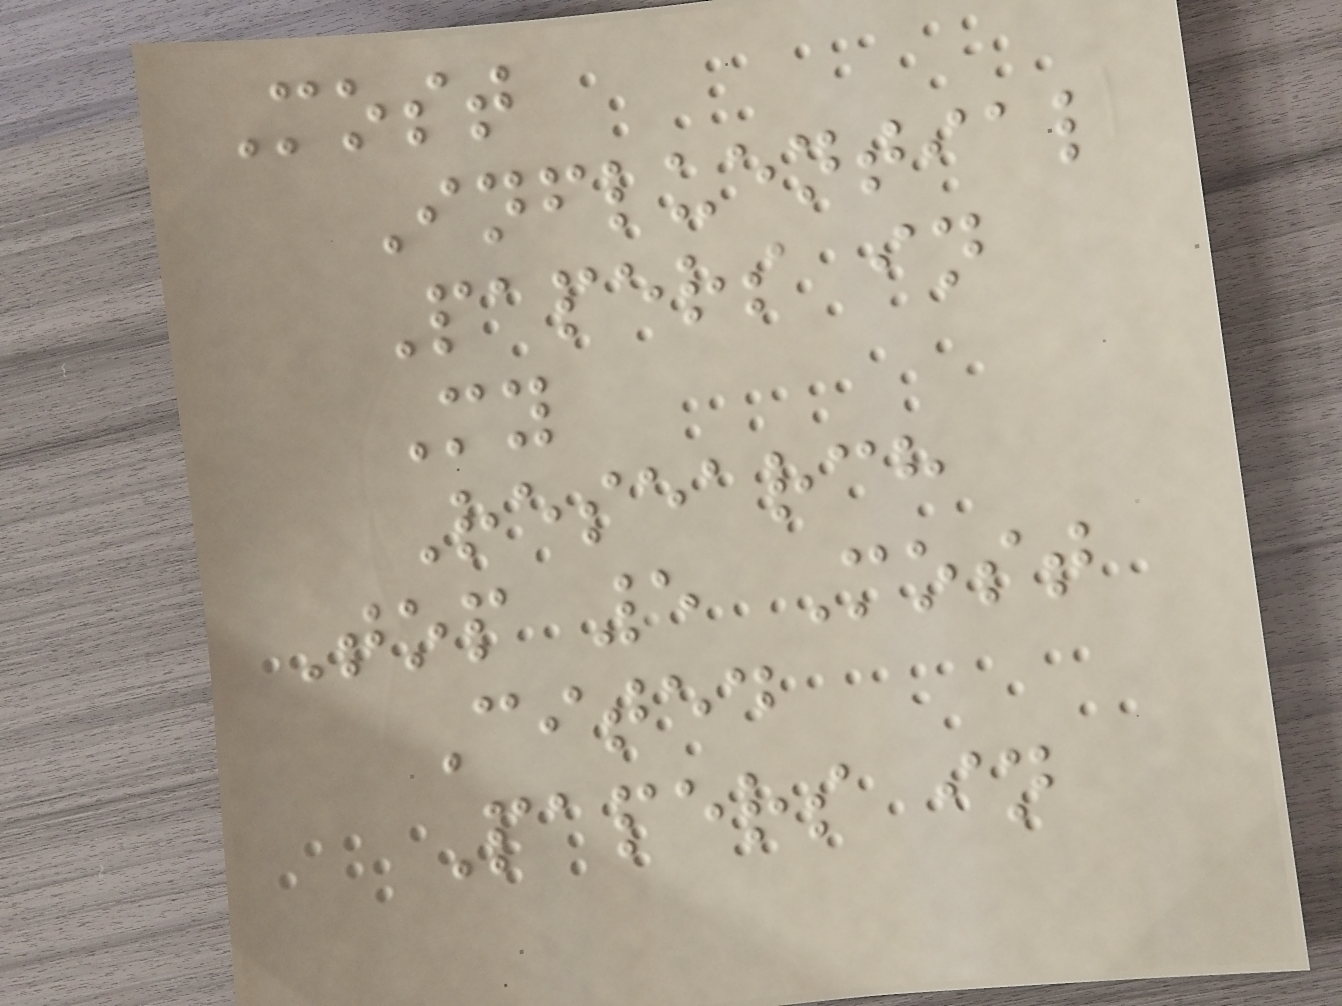Most
Influential
Papers in
My
Research
Top 5 Most
Cited
Papers in
